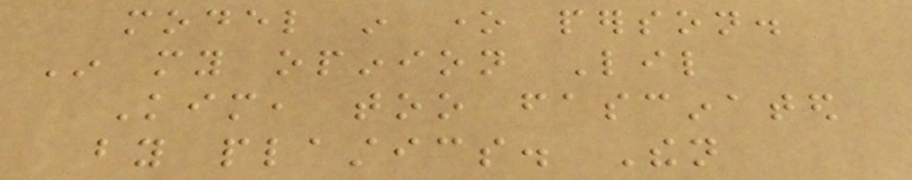model in one person.
In my opinion Lil
Kim, too fascinated
by plastics. Then
